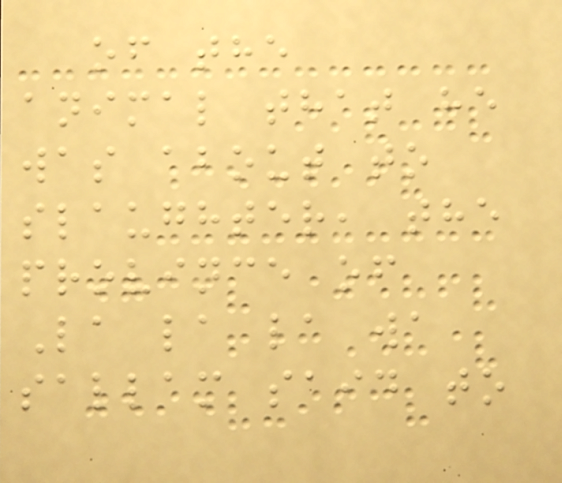of the
animal that he
was about to
slaughter, the
province of
La la la wa
sallam said to
